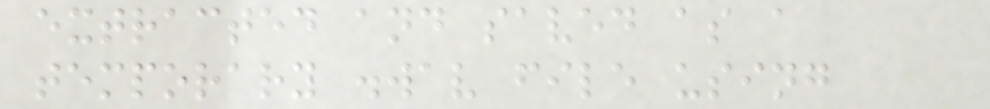extracted and saved as a
temporary .wav file using
